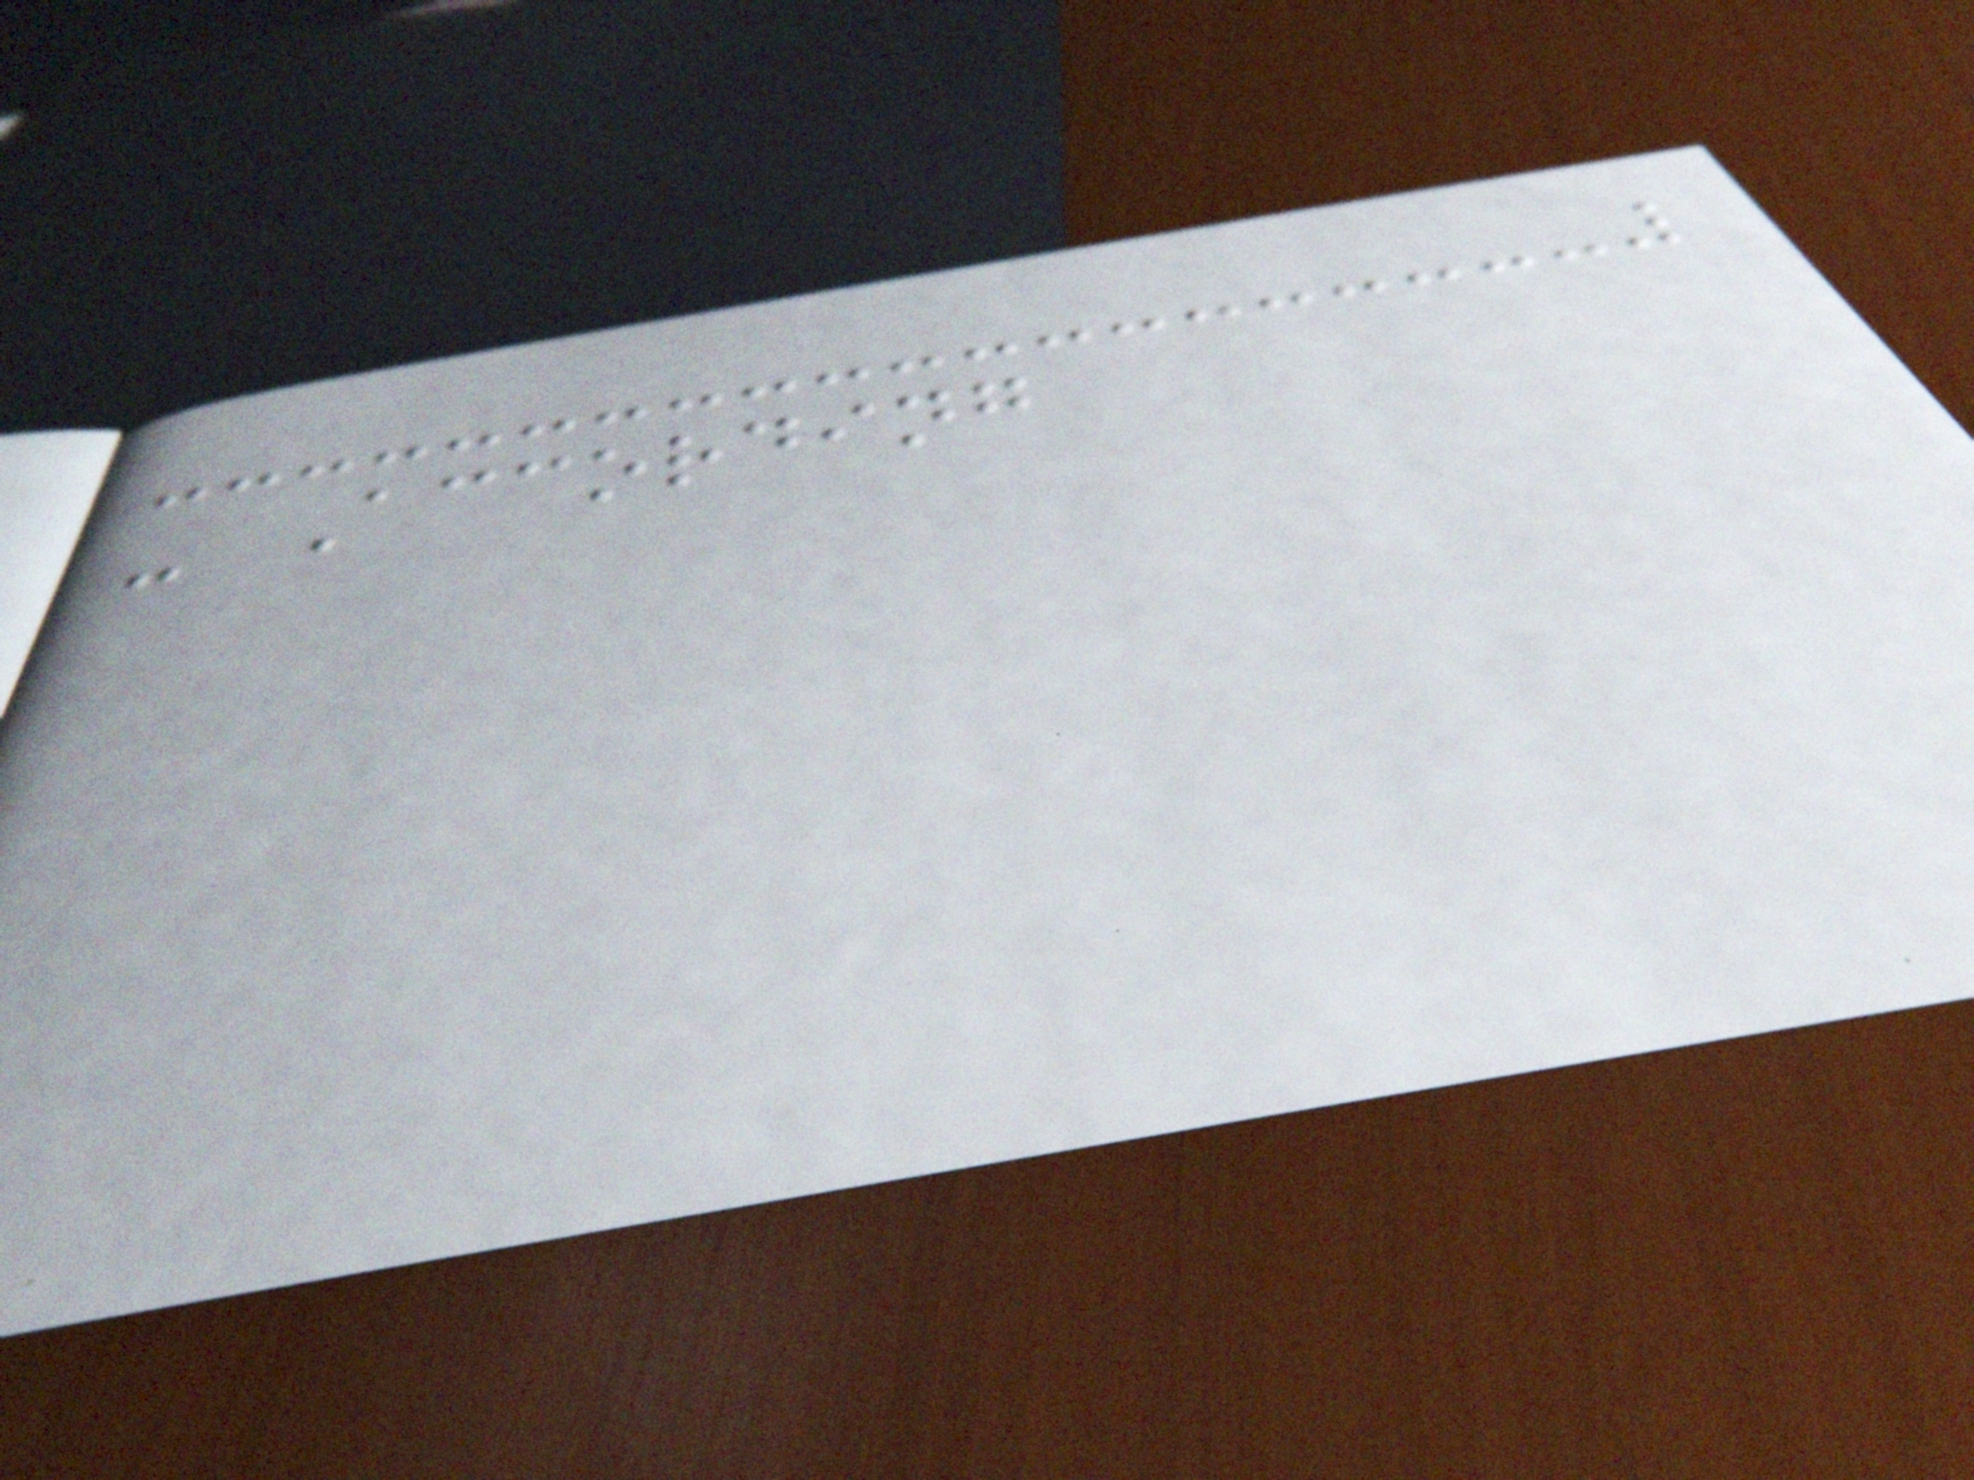- According
